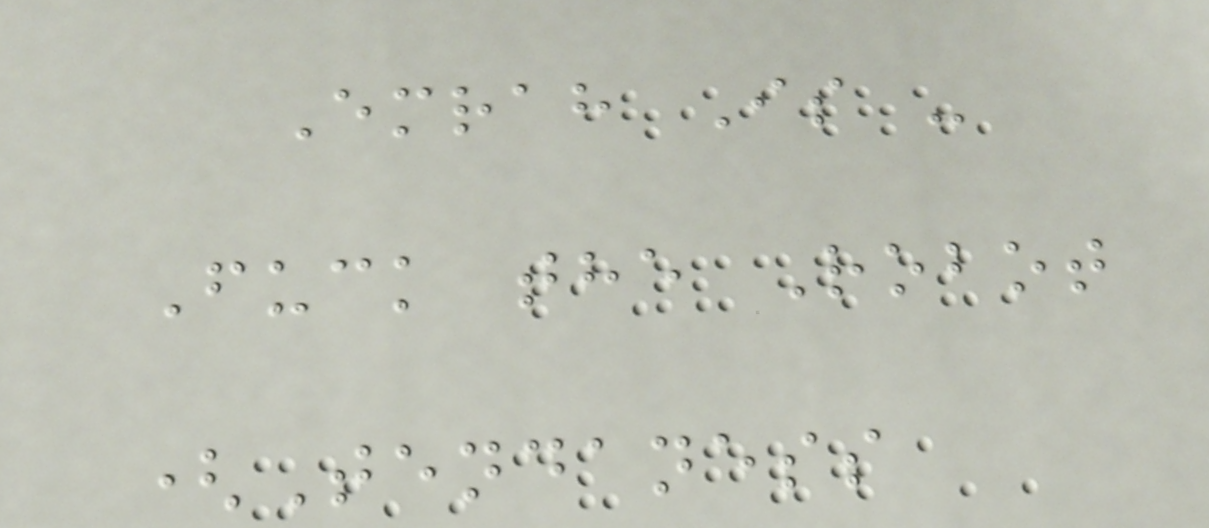Emrah Is -
Fuck the Robot
(Tendaness
